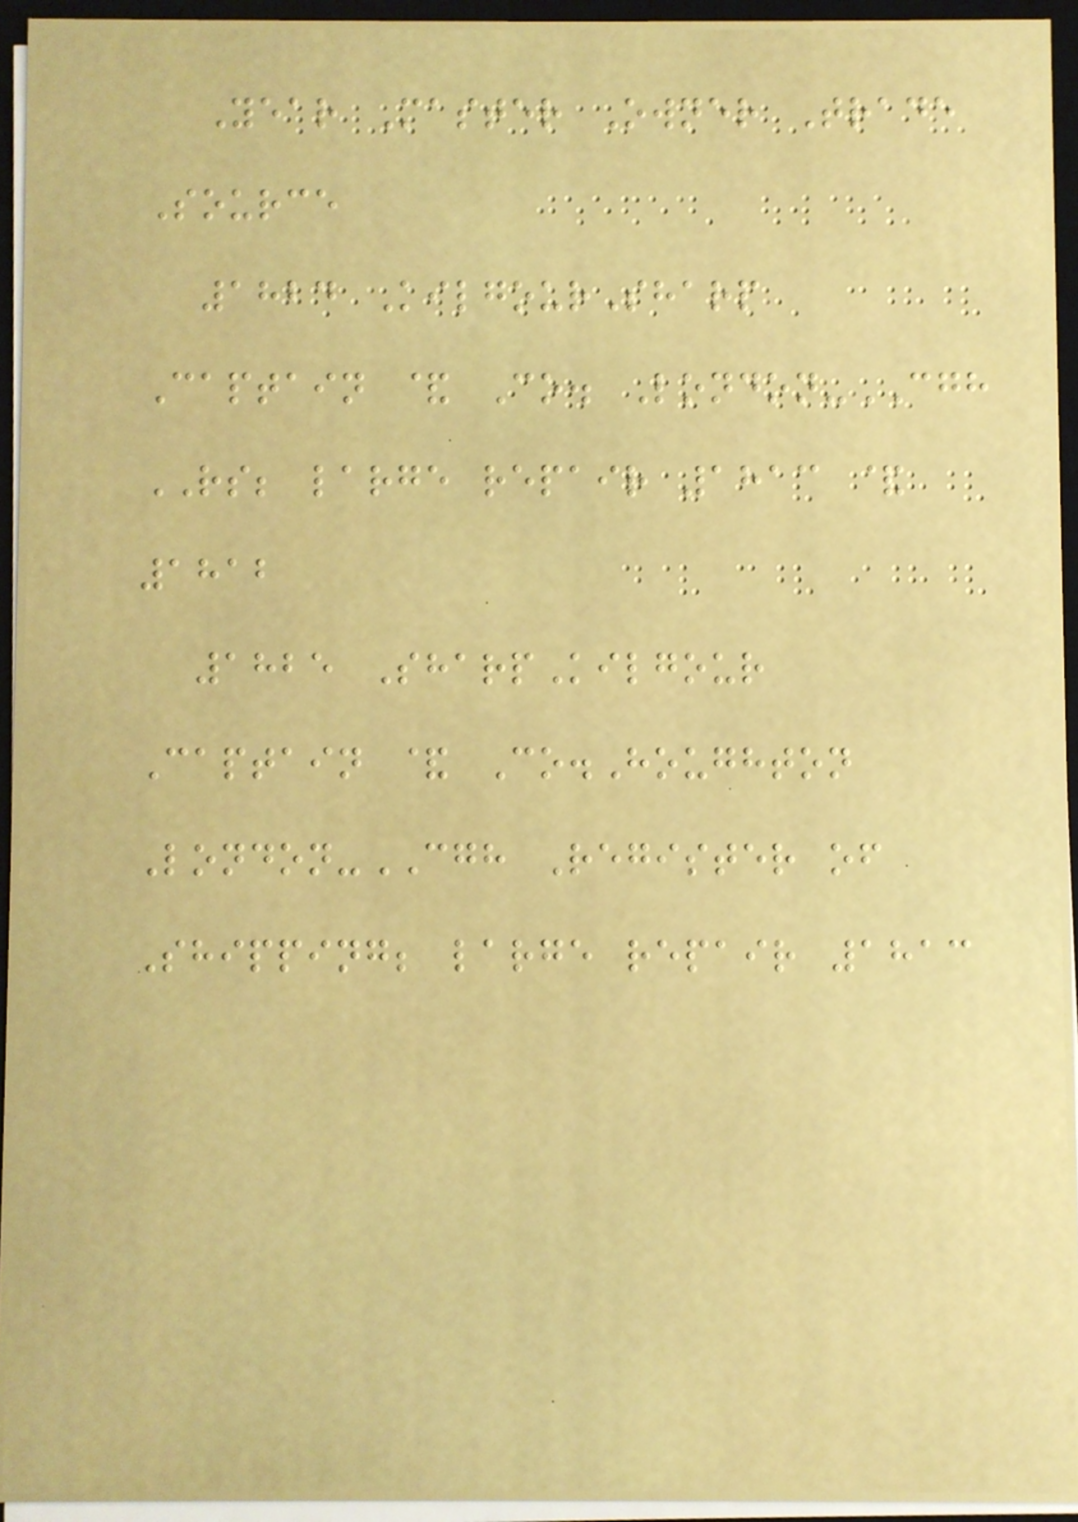Year Master Owner Trade
Source
1824 KilgourSharp
Captain & Co. London-CGH
RS; large repair 1813 &
1812
1825 SharpKilgour
Captain & Co.Houghton
London-CGH Register of
Shipping; large repair 1813
